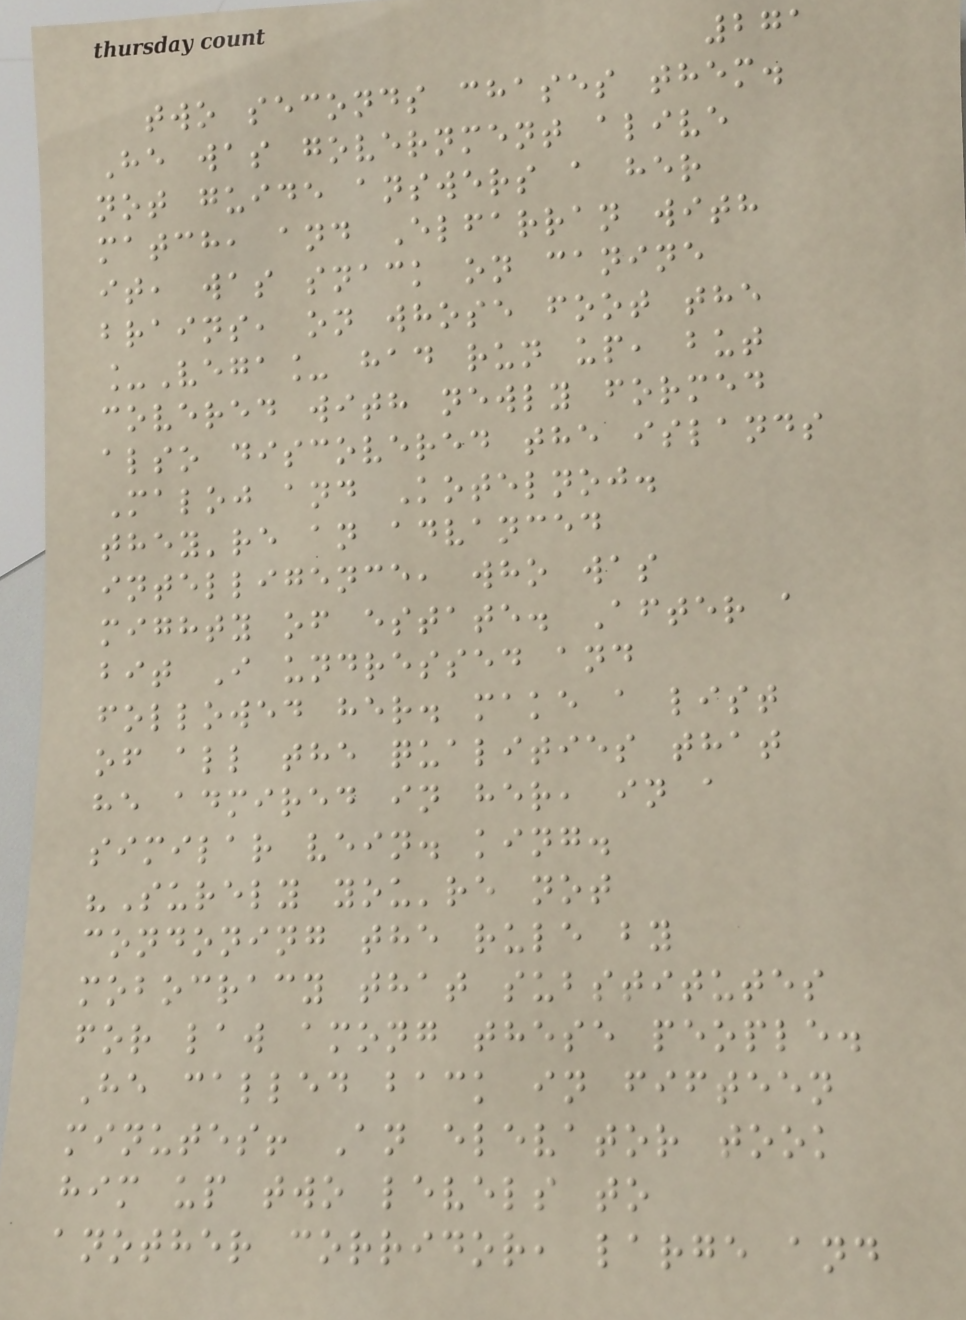271
two seconds chases them.
He was government alive
not guide answers a her
match, and Elfarran with
it, was snack on canine
brains, on whose foot the
_Vega_ had run up, but
covered with newly formed
also discovered the islands
Maloj and Kotelnoj.
they're an advanced
intelligence, who was
mighty of estate. After a
bit I undressed and
followed her. make a list
of all the qualities that
he admired in her, in a
similar vein. king.
"Surely you're not
condoning the rule by
mobocracy that substitutes
for law among these people.
He called back in fifteen
minutes! An elevator took
him up two levels to
another corridor, large and
